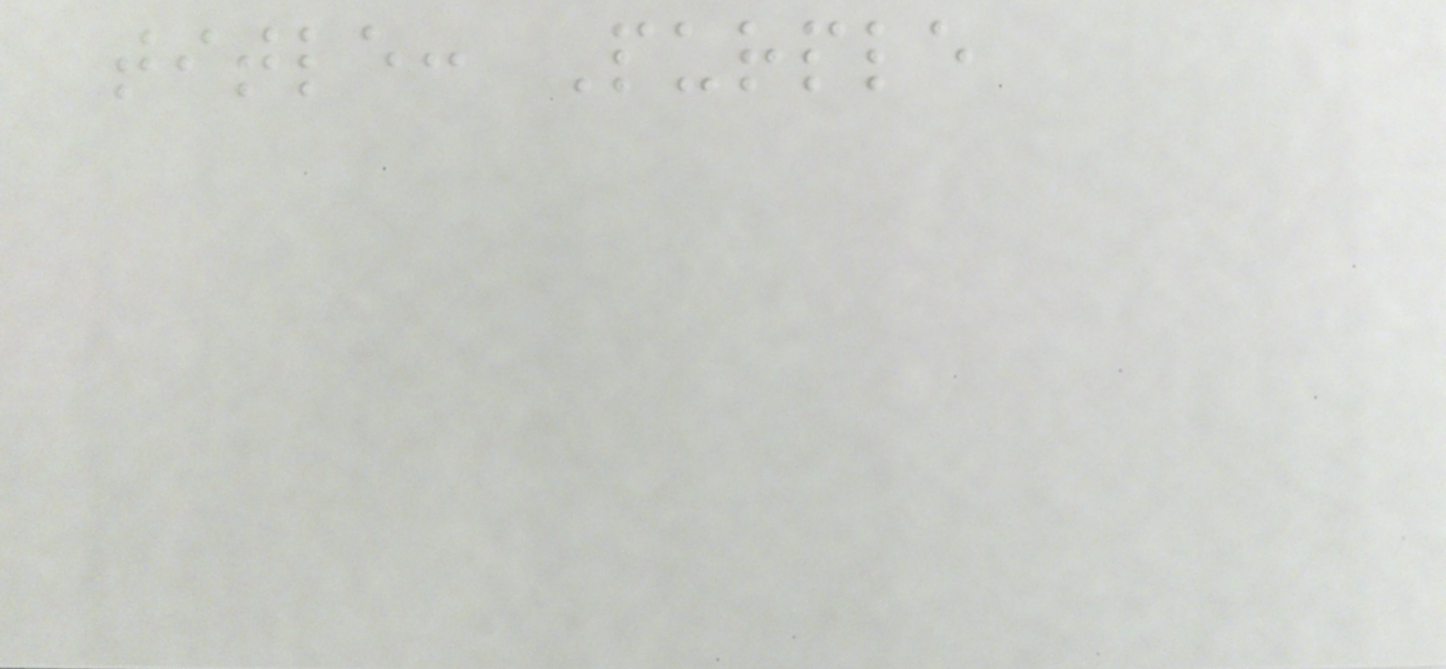title: Purple
